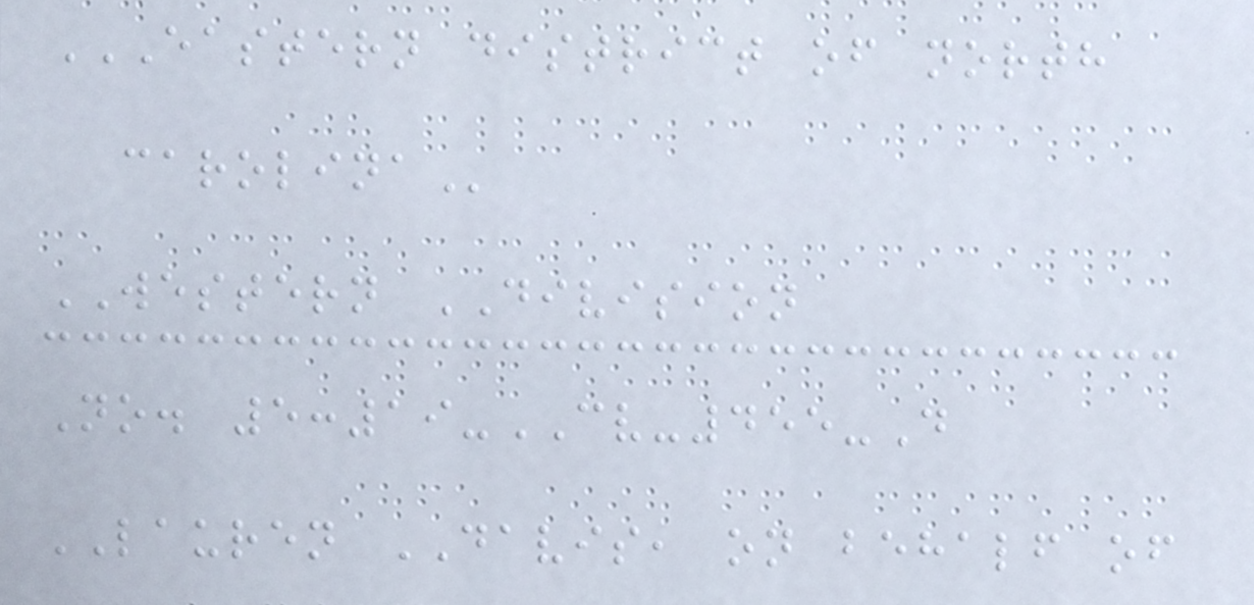EASTERN DISTRICT OF NORTH
CAROLINA
WESTERN DIVISION
No. 5:19-CV-455-D
LAUREN DAVIS, on behalf of
